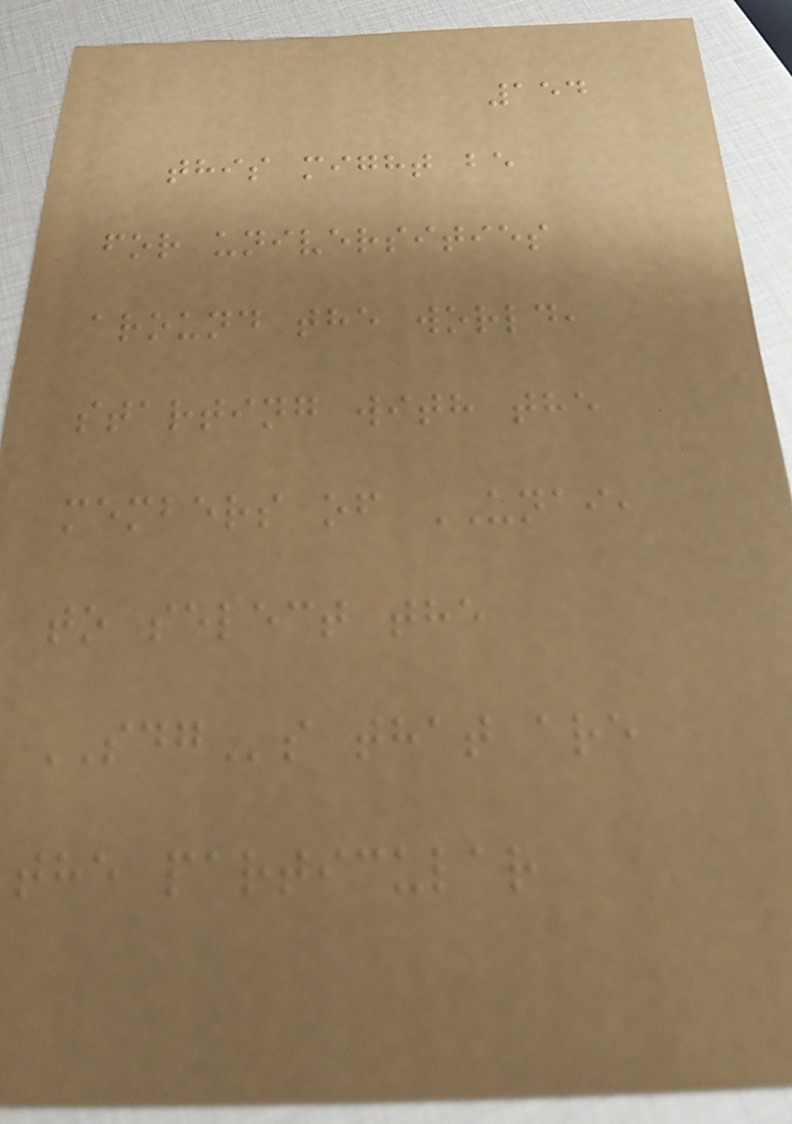154
this might be
for universities
around the world,
starting with the
members of UNAI,
to select the
SDGs that are
the particular
